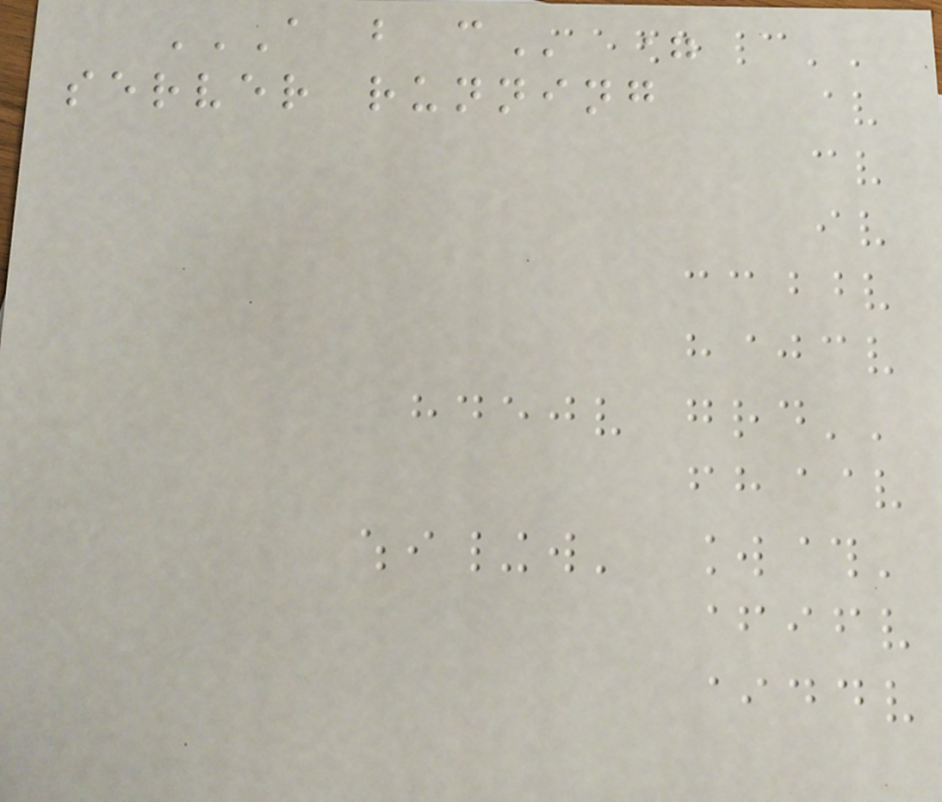A B C =
server running
